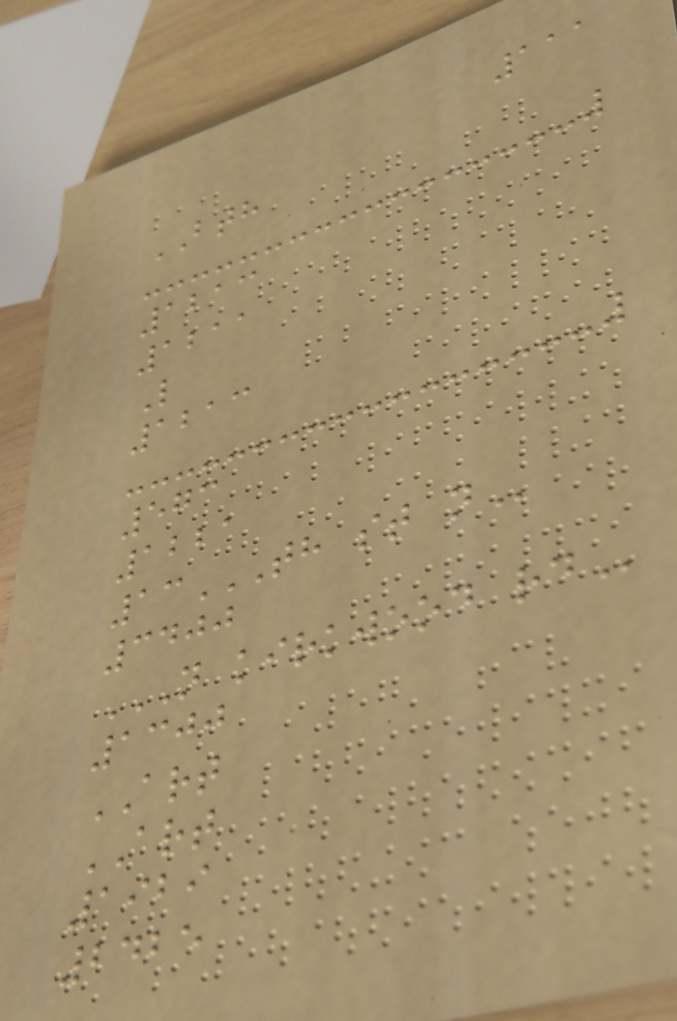111
BTH
1213
1211
L
1213
573
1221
13TH ST N
3400
N KIRKWOOD RD
1300
ART
ART
1929
2425
